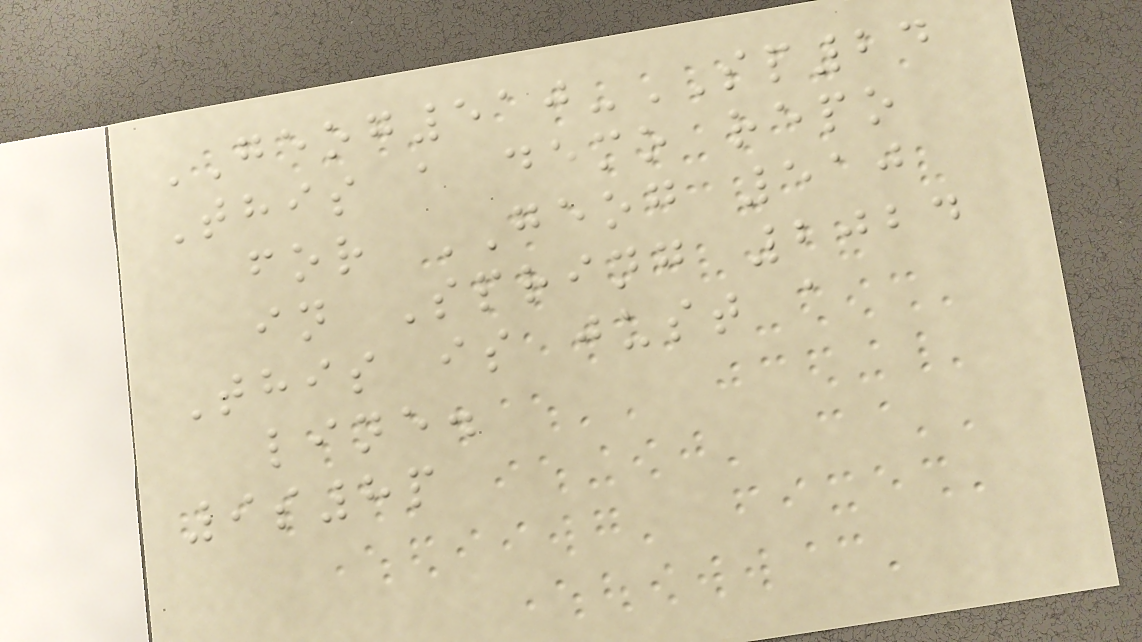GEOG510-SP24
This a demo repo
for GEOG 510
in Spring 2024
This is just a
line.
9s8p
